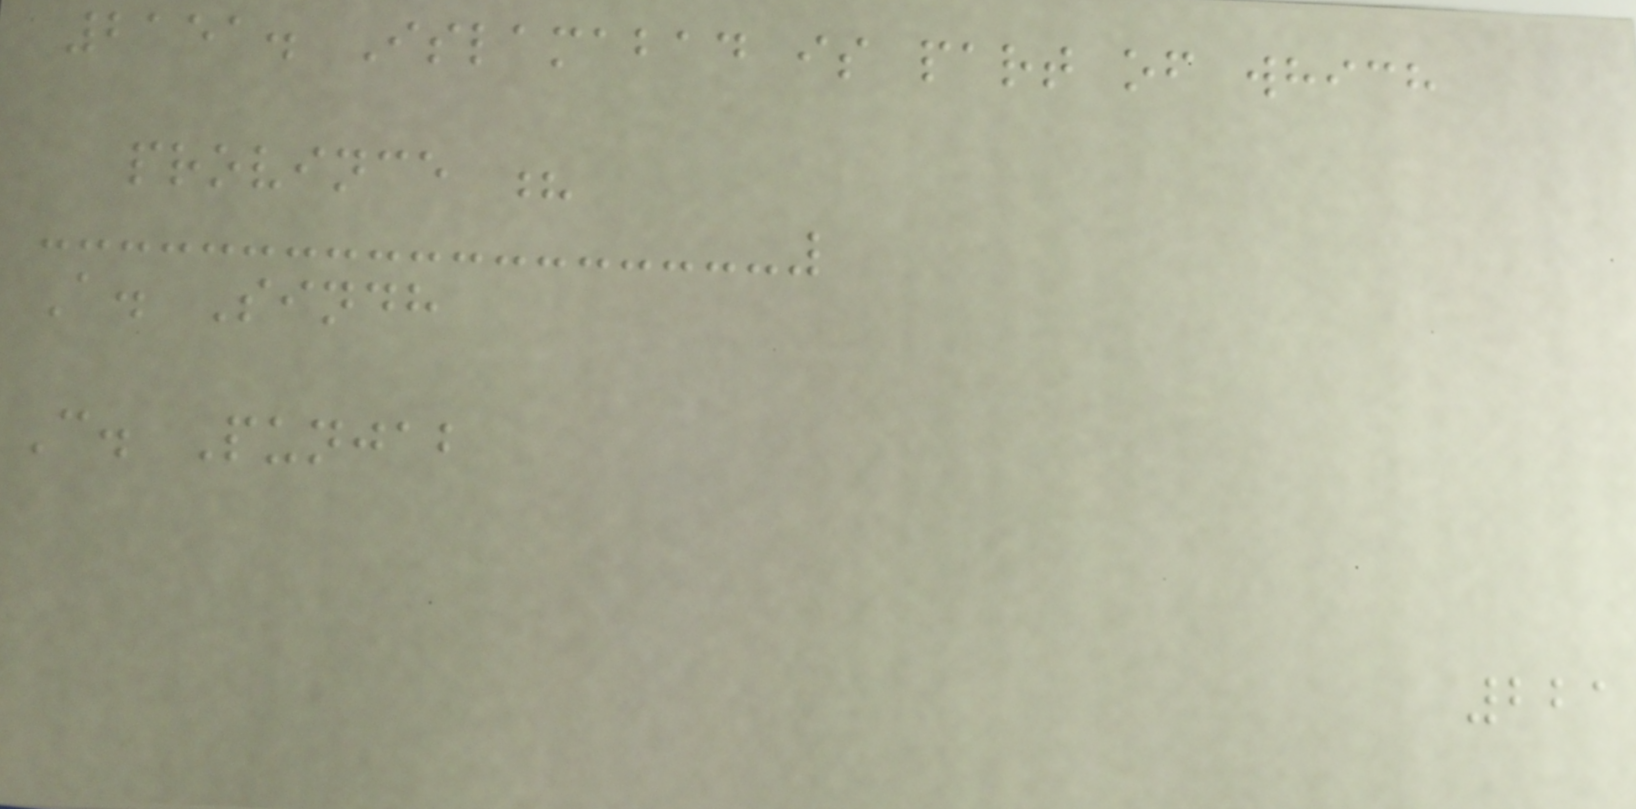2151. Islamabad is part of which
province ?
A. Sindh
C. Punjab
221
